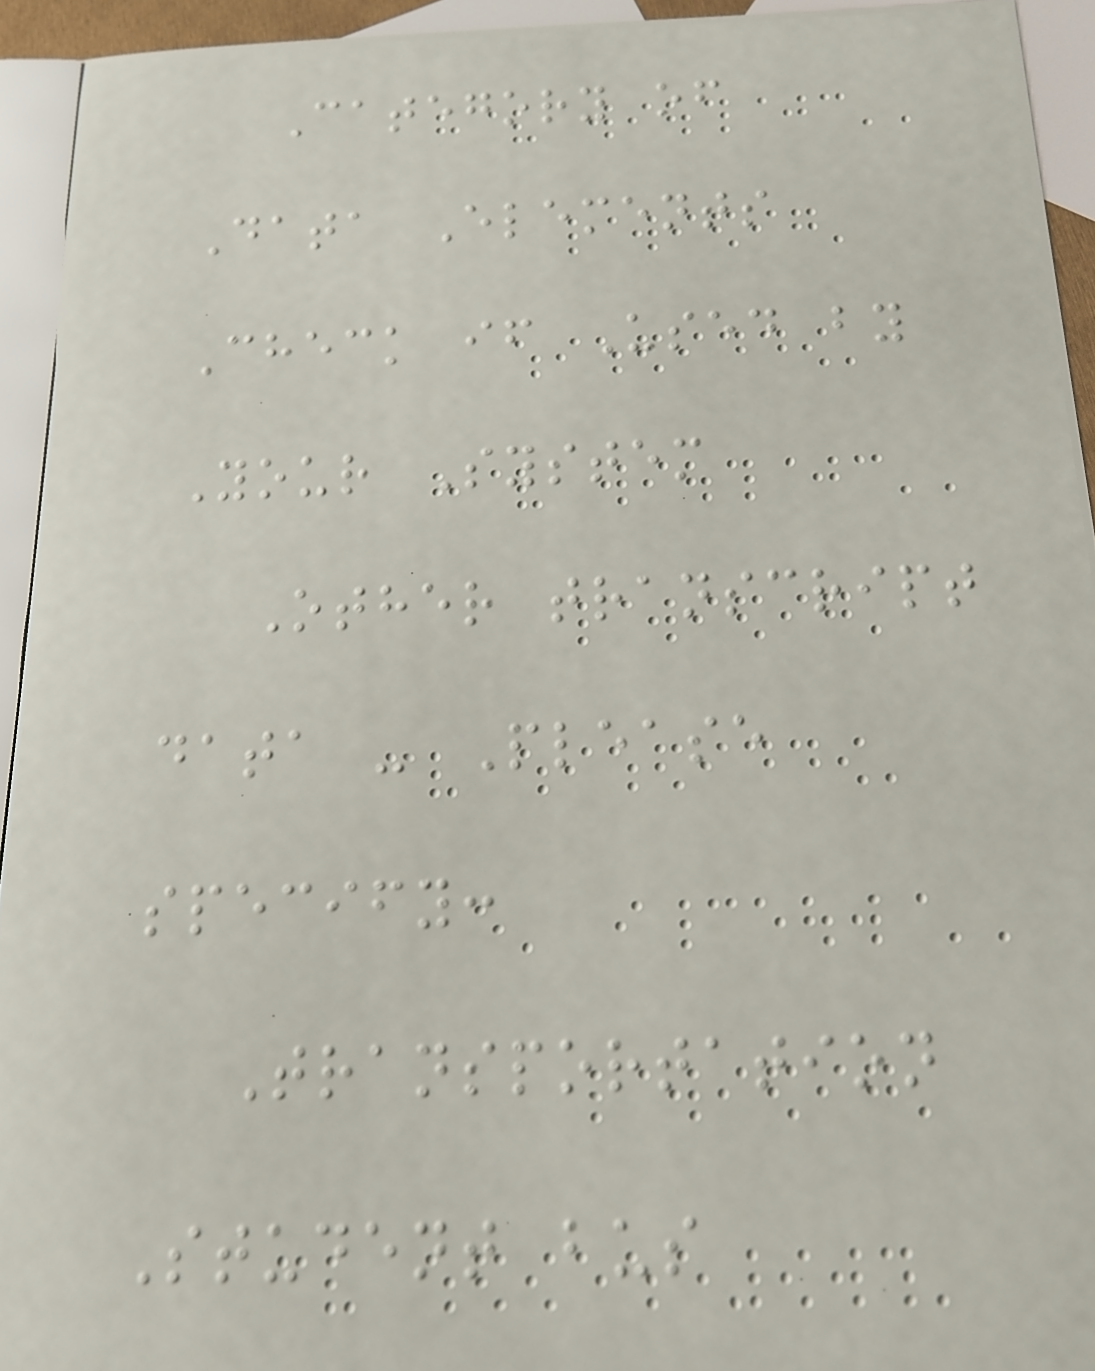Category of
Data Elements
Check if Used by
Your System
Other transcript
data - Please
specify:
Transportation
Student bus
